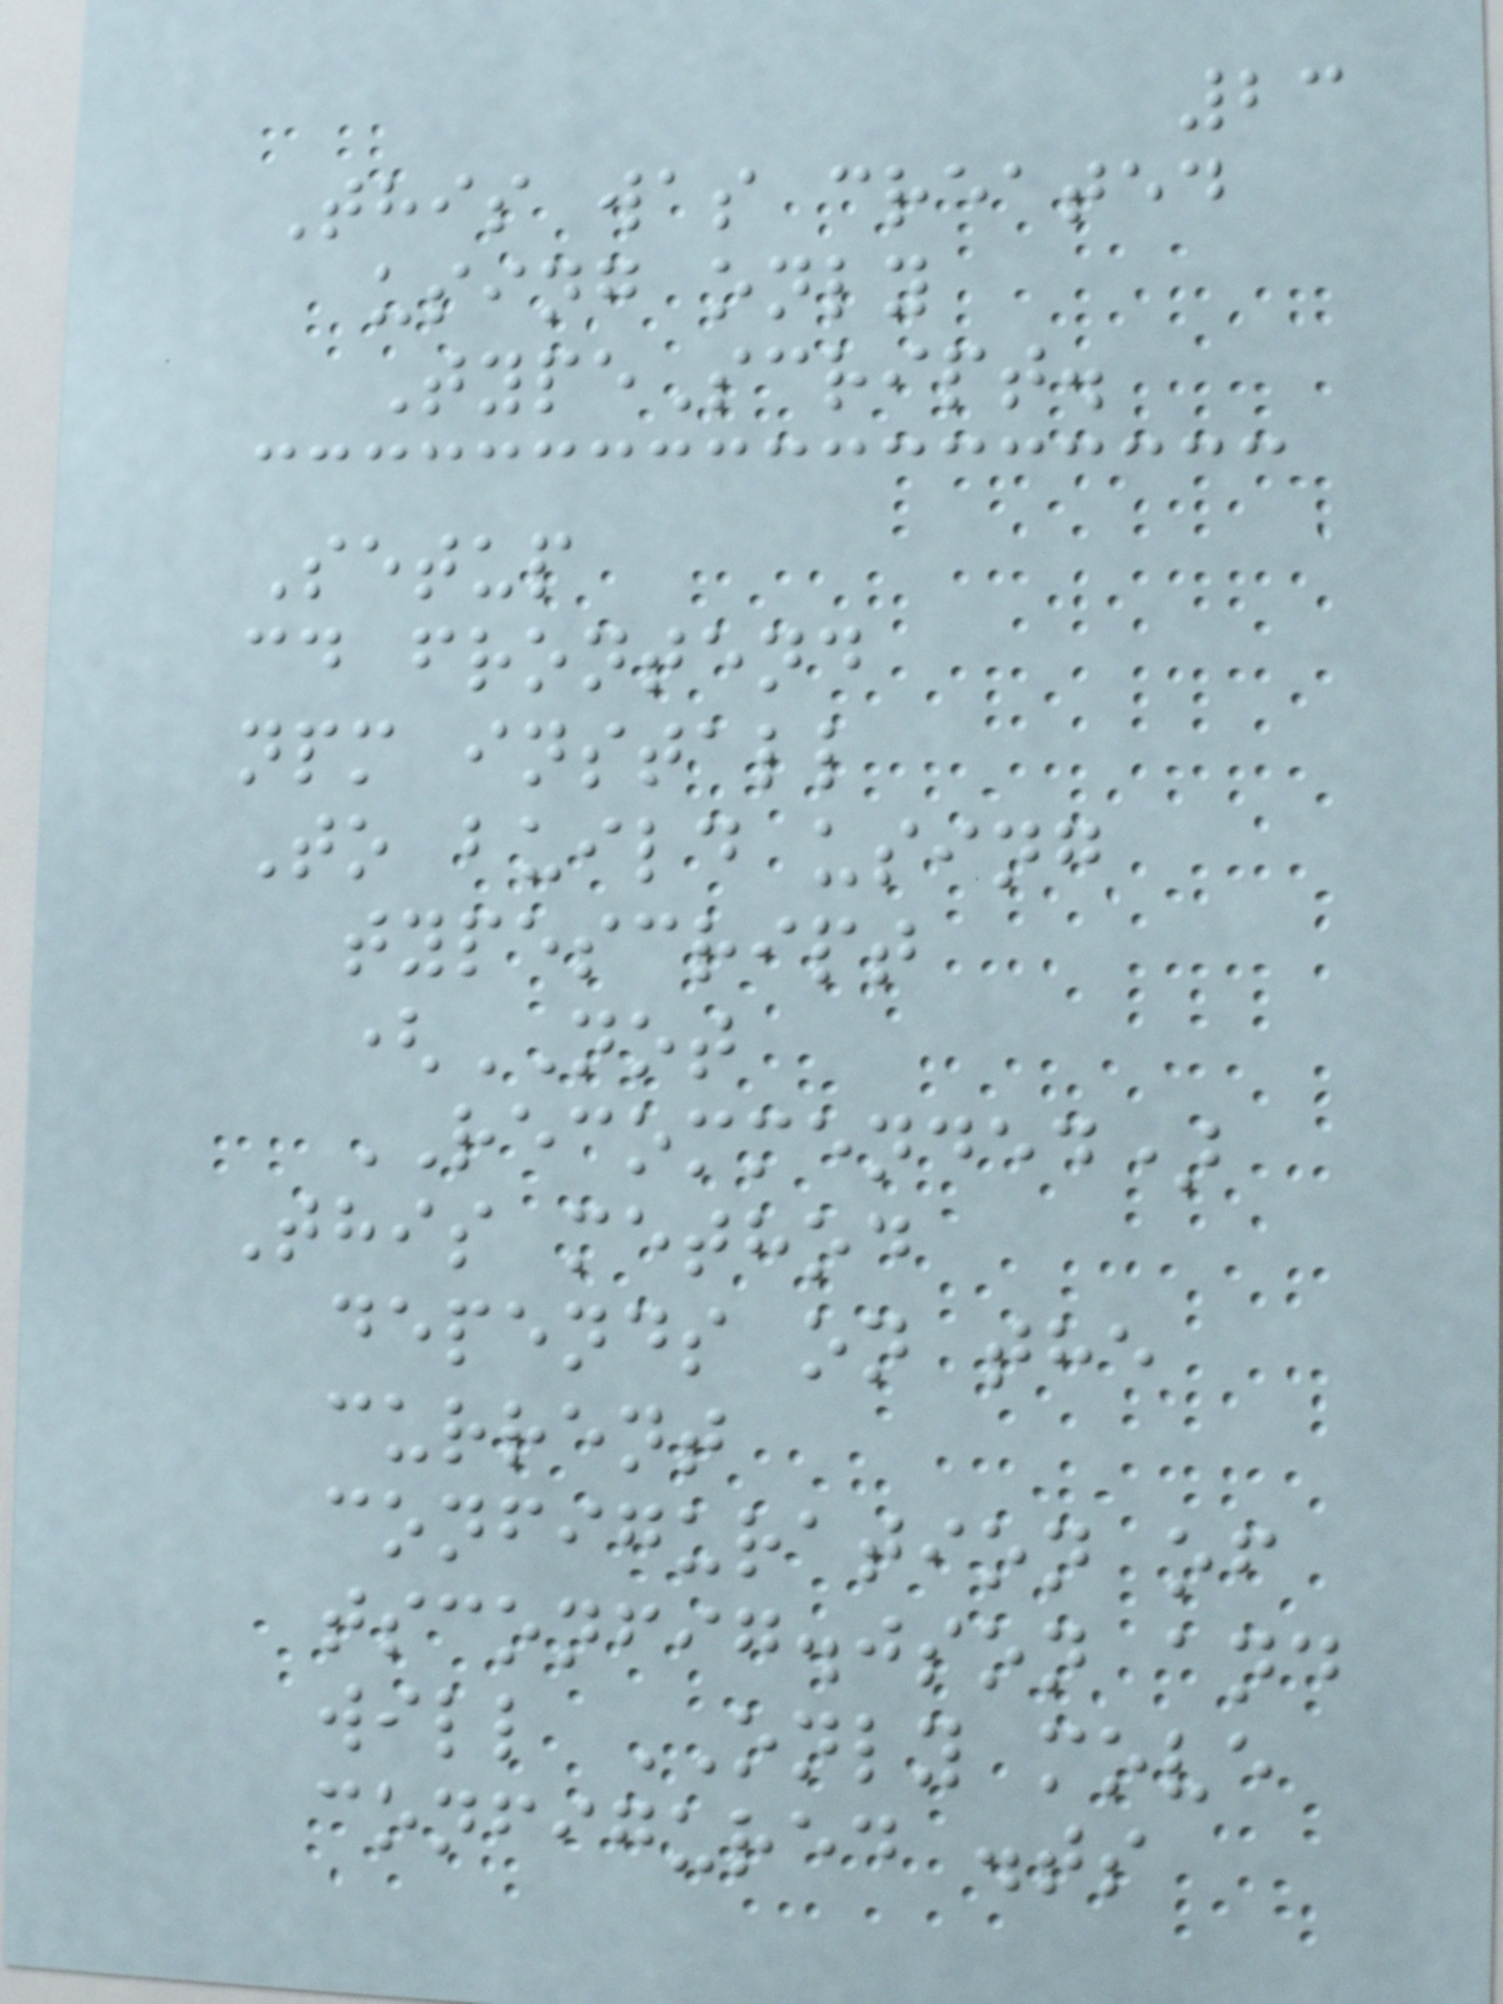23
This was created
using only
TypeScript.
Setup
cd frontend
npm install
To build using
typescript
(NOT
RECOMMENDED)
This method
depends on the
current
configuration of
tsconfig.json and
will ONLY move
configured .ts
